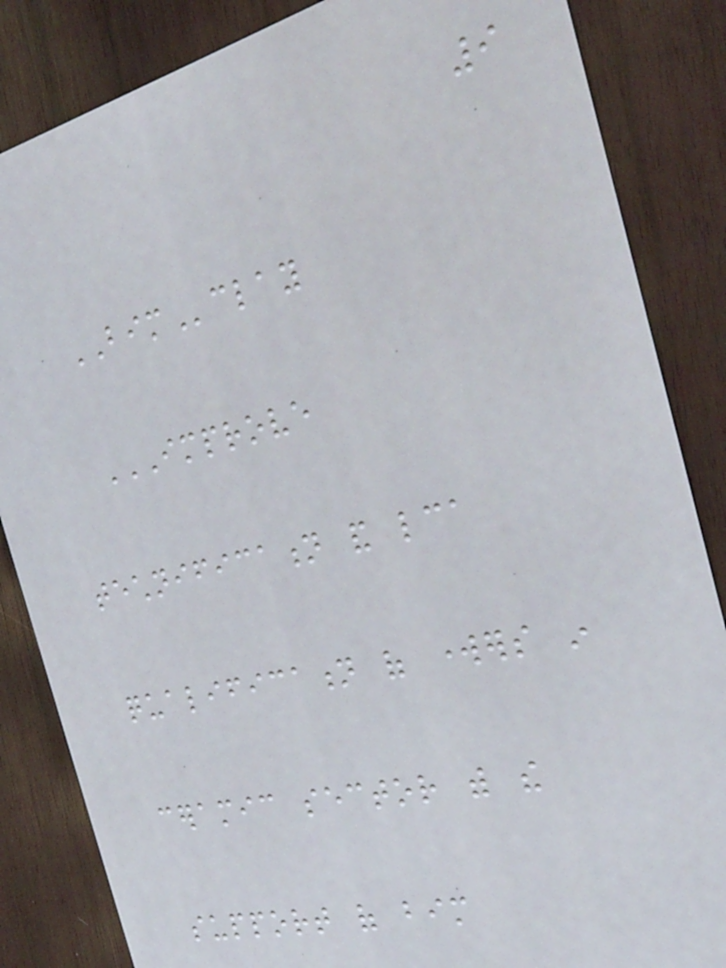9
BIMclay
IMPROVE
TECHNIFICATION AND LCA
QUALIFICATION OF WORKERS IN
CERAMIC SECTOR WITH THE
SUPPORT OF BIM
